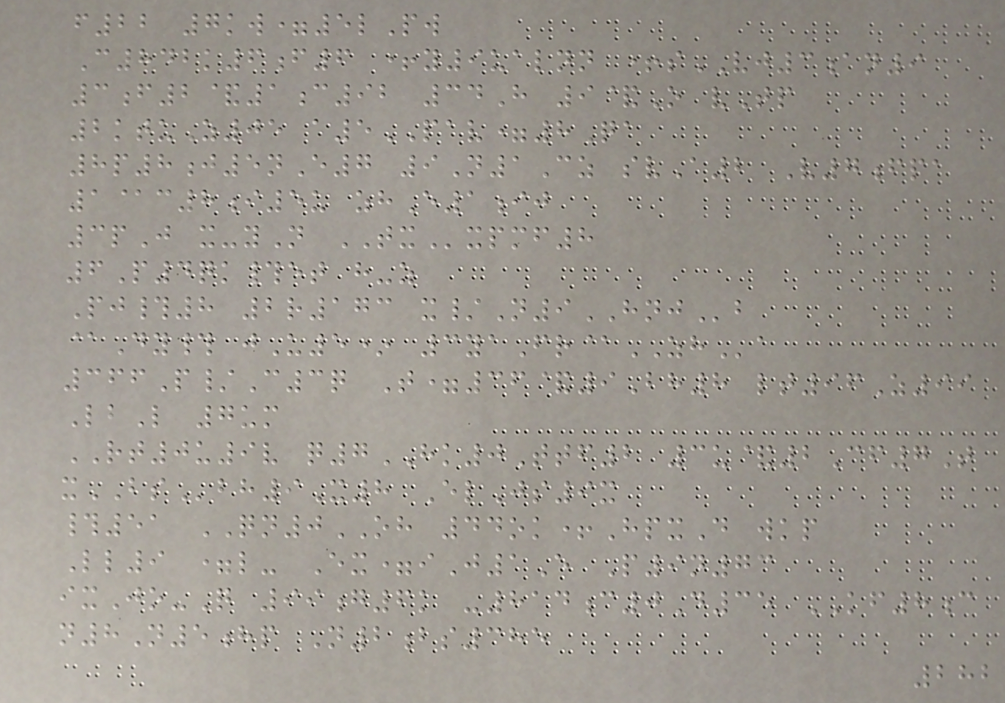f22 7kw=5lPw
C842k6f6 +y9ualnn +sVJ3an9
3f2&1c92 34H 9&O vTp
2ktuZ05 a5PAV=8Qa
8p8j5nE7 9N1Cz svA2 V7fpa
1@c8i5u zhE1ij
3pJ x-yN TXxpmf8
6P4qk#et h-z
Pj#8 2r173 x/N9HNJb
@Dy# jU5* 3yaFr@ZHa
366P/C3q T=36&9Bh8 lt96Z99
LbL 7um
RT0u9v q7HK0Ttf2 3u&2Cf7T
xBSbh9X8 ElJs9x
#51 QN0OH 44ok+HpxD wkp
Ll9 =l- Ex=iJ1E P9n73
ixJo-Q 99g6k -814c0D35 KF8c
n8N5hp N2bs385
282
